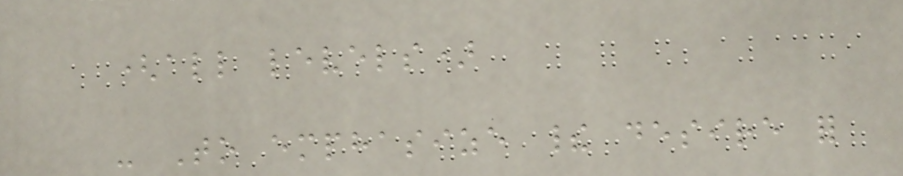(all levels)
- To emphasize their desire for
